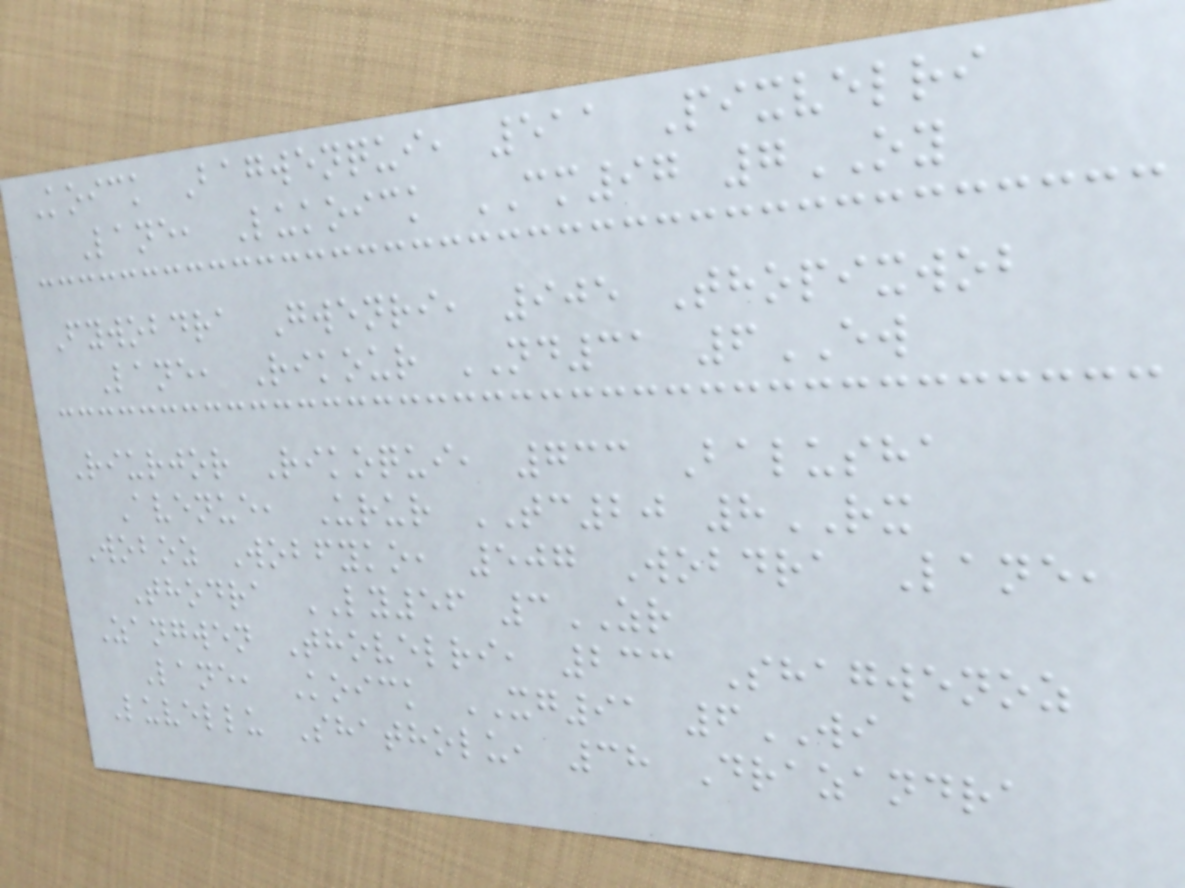Koick Bagwenqui, 511 Pixvelri
Lane, Lukoick CM97 7OY
Fywobdra Gwenri, 905 Thopixwob
Lane, Rikour ND31 6EW
Riurjor Rikoqui, 733 Balusha
Avenue, Urur TC20 8RX
Woboz Wobfyko, 507 Wobdra Lane,
Thodra LY56 3ZR
Zangwen Thovelri, 233 Shagwenoz
Lane, Koick XG91 6WI
Luvellu Shatholu, 38 Drazandra
